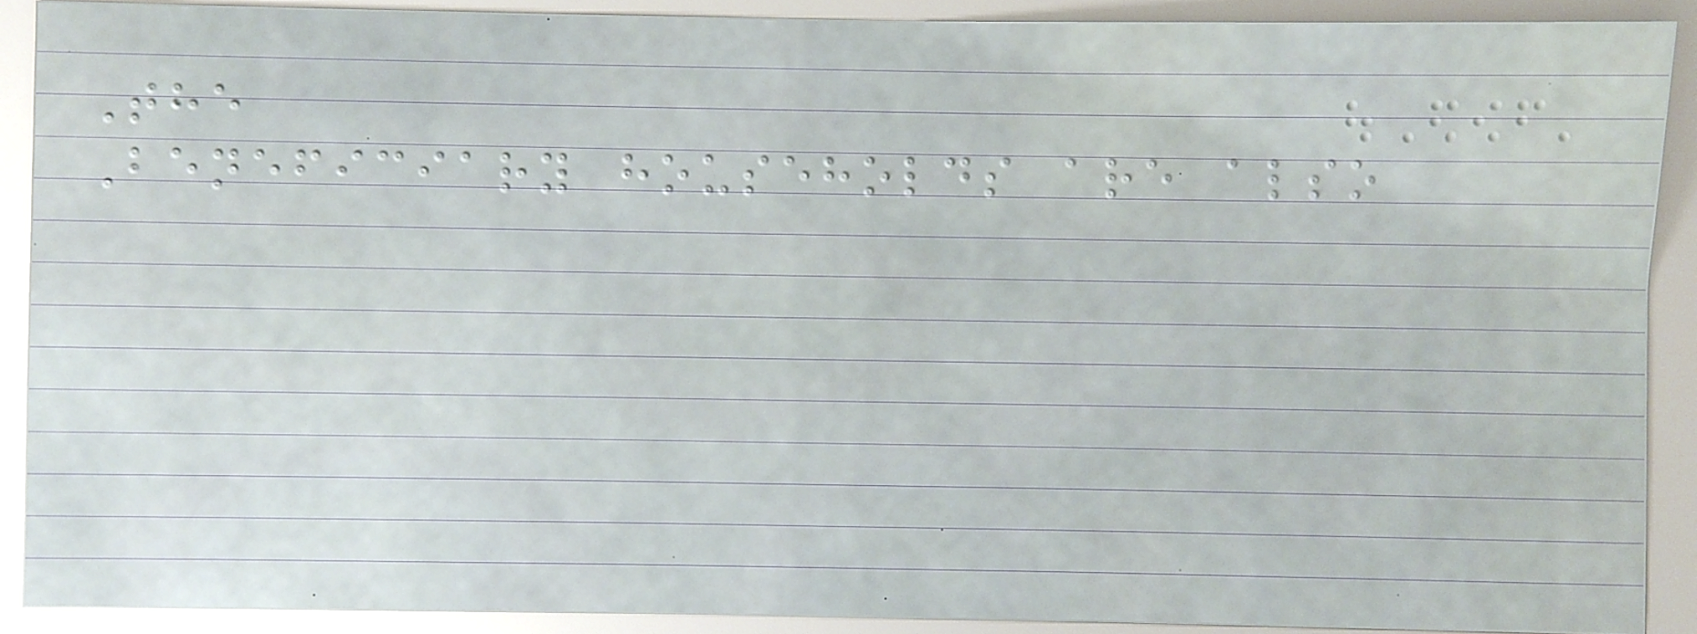The
Beneficiary households are also
